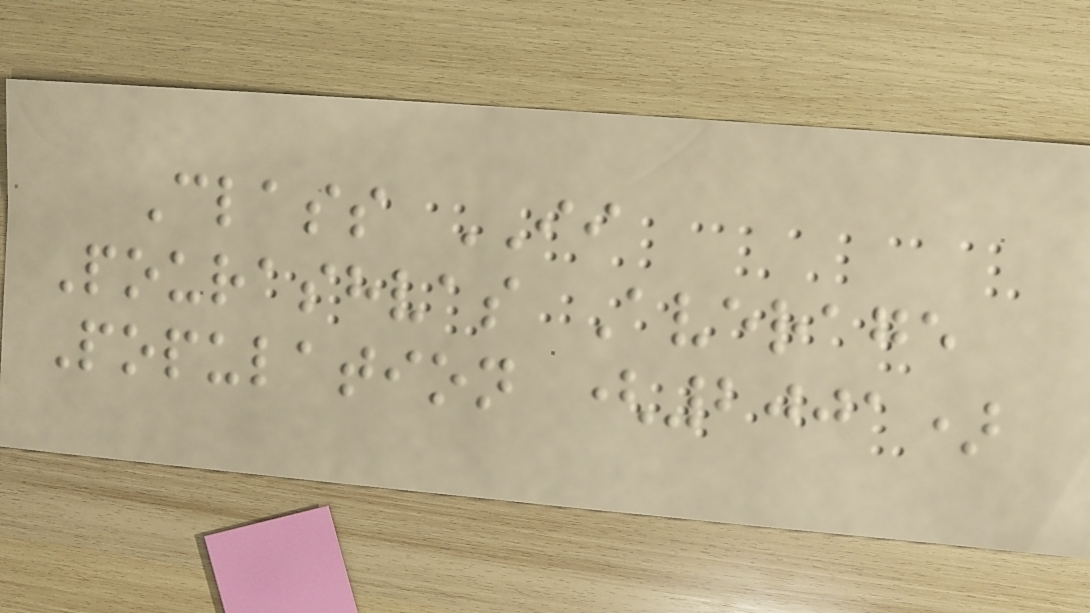Class II
Pourashvas Average
Population (2001)
